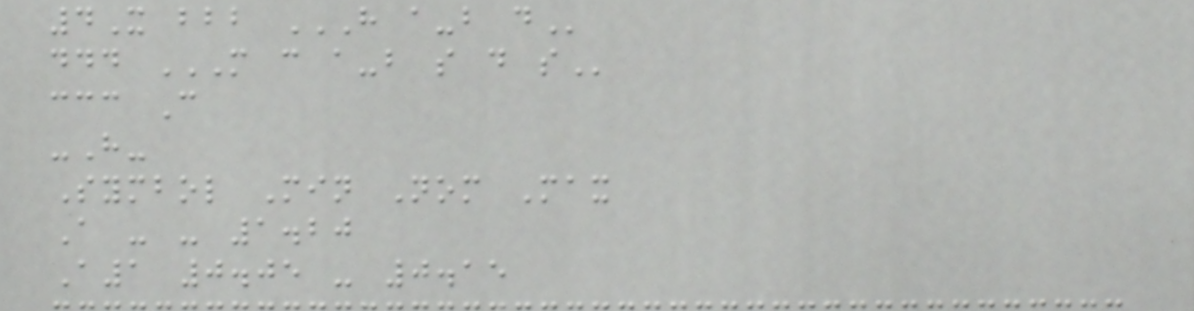4X bbb H A-B D
ddd M C A-B S D S
ccc C
-H-
Symbol Min Nom Max
A - - 1.20
A1 0.05 - 0.15
